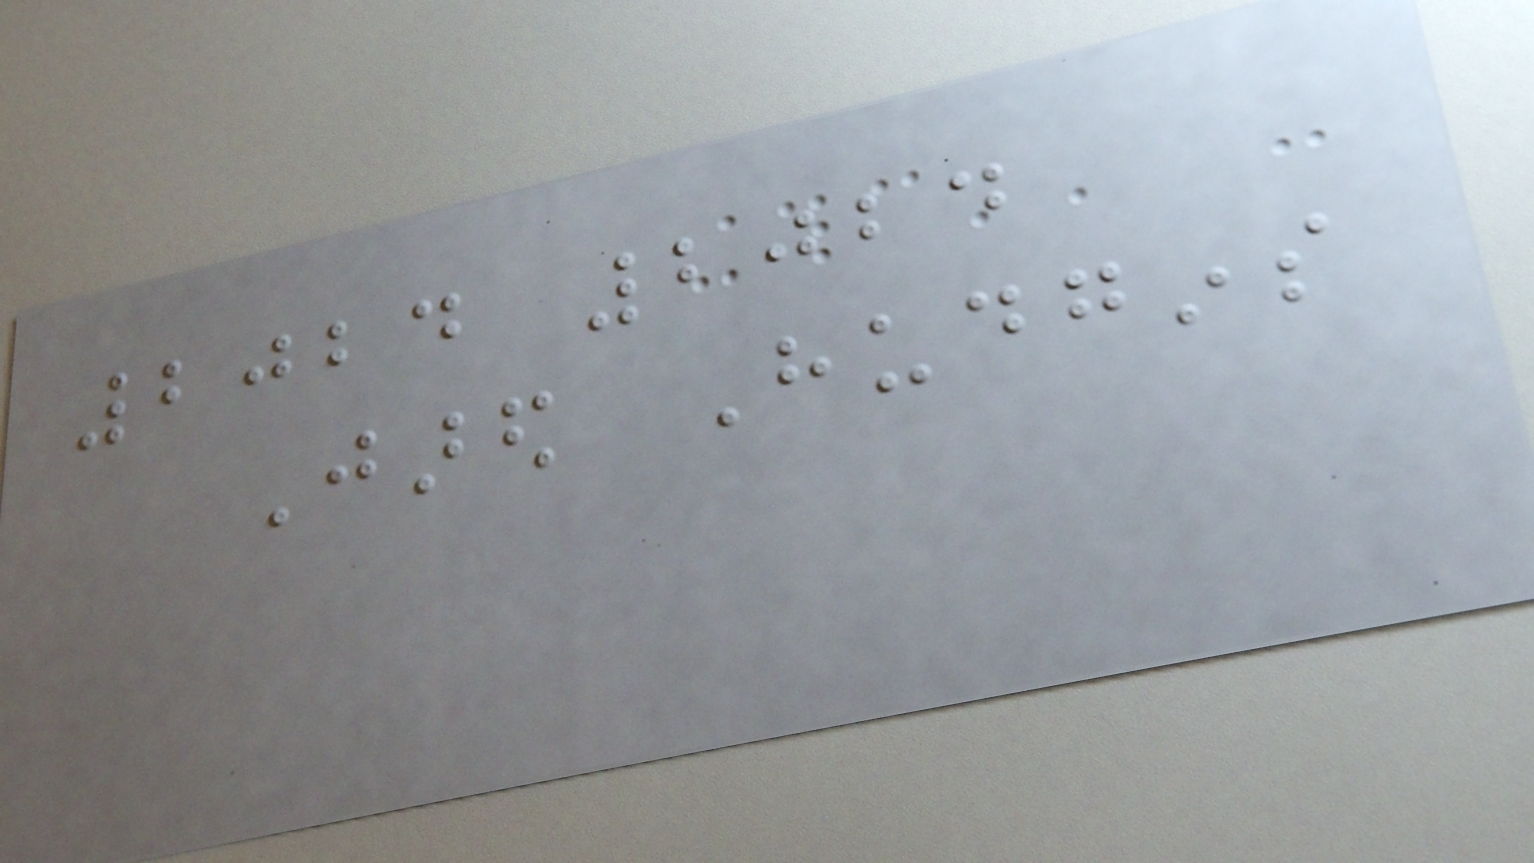2024 2024
Jared Hudgins
